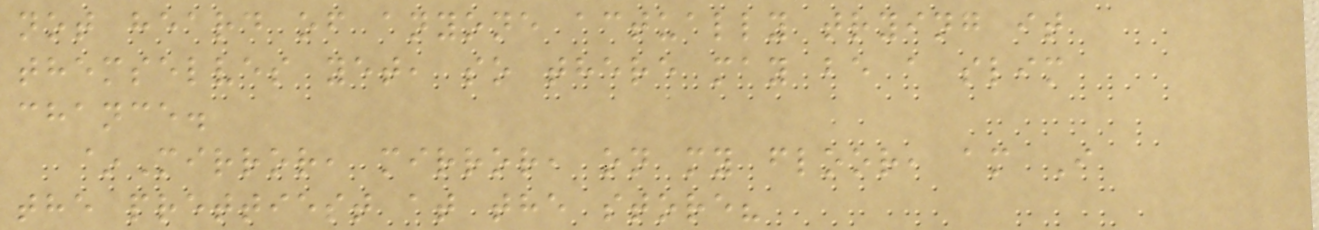not heard of anyone actually trying it
themselves yet, so there may be a slim
chance.
~Mirror, mirror, on my floor, am I
the prettiest at the store?
